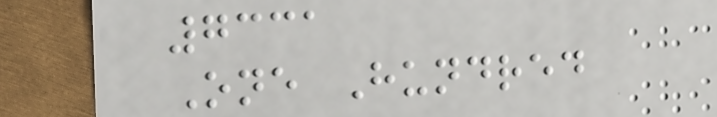7331
One Hundred
